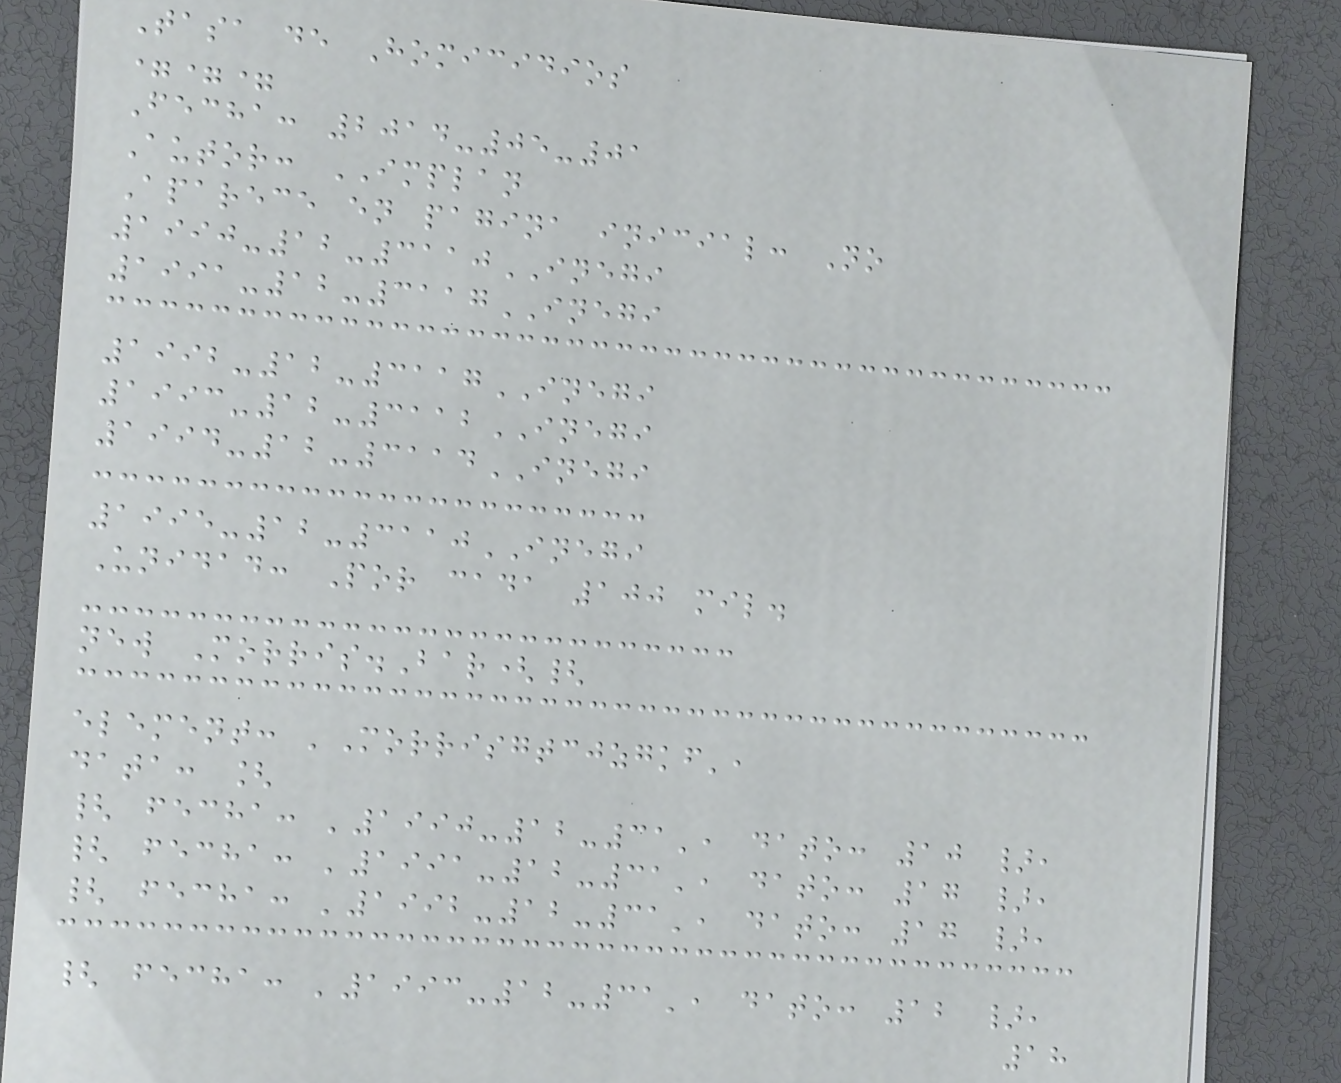Tasa de Homicidios
===
Fecha: 2014-05-01
Autor: IMPLAN
Aparece en pagina inicial: No
1990-12-3110INEGI
1991-12-3117INEGI
1992-12-3117INEGI
1993-12-3112INEGI
1994-12-3114INEGI
1995-12-3110INEGI
Unidad: Por cada 100 mil.
new Morris.Bar({
element: 'Morrisgtcjzgkf',
data: [
{ fecha: '1990-12-31', dato: 10 },
{ fecha: '1991-12-31', dato: 17 },
{ fecha: '1992-12-31', dato: 17 },
{ fecha: '1993-12-31', dato: 12 },
18
